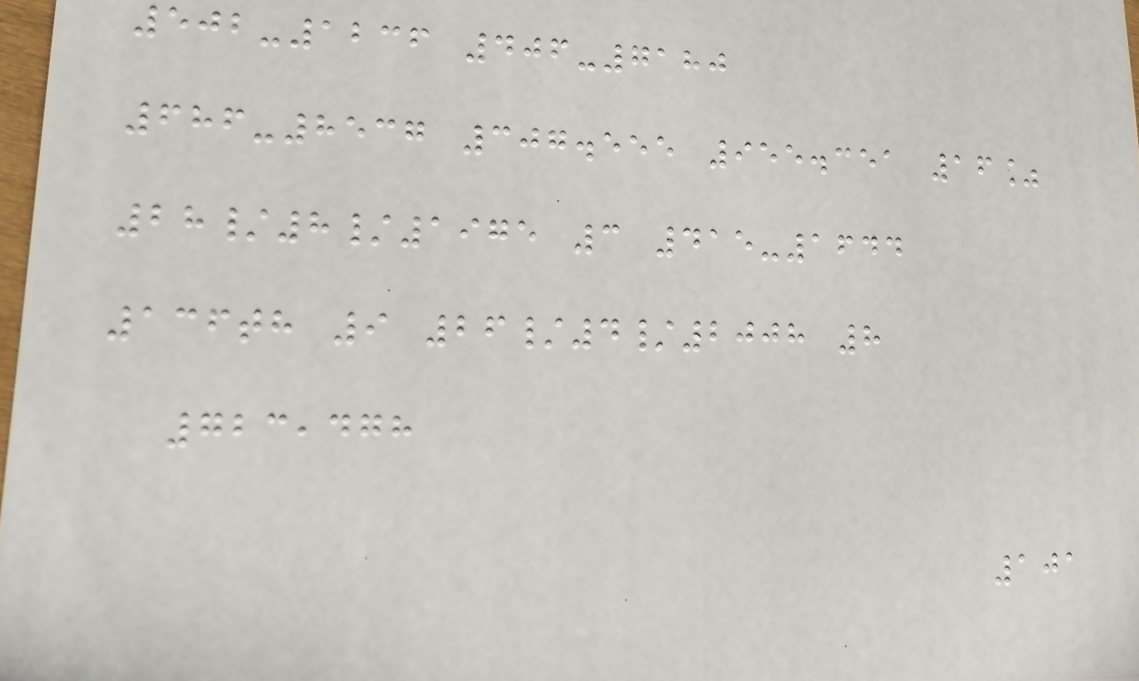502-1236 406-7180
686-8537 307.555 955.351 16%
28/8/1975 3 415-1644
136th 9 26/4/2008 8
723,478
101
